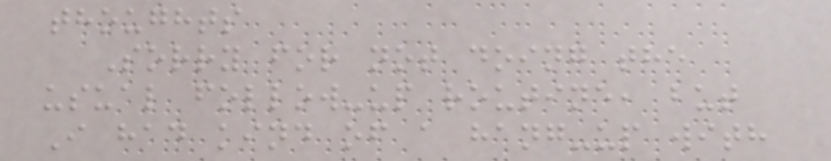thoughts
Sorry for not doing the
usual follow-up routine, but
I had kind of a hang-up with
